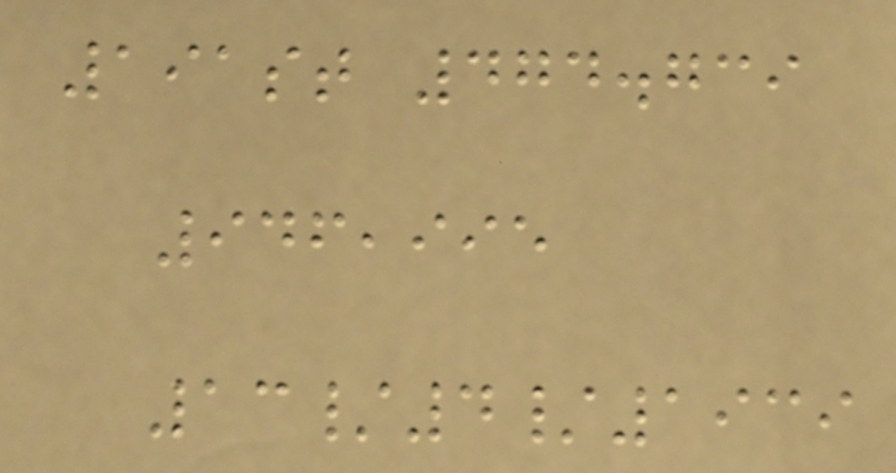191st 474.739
946,995
13/4/1939
